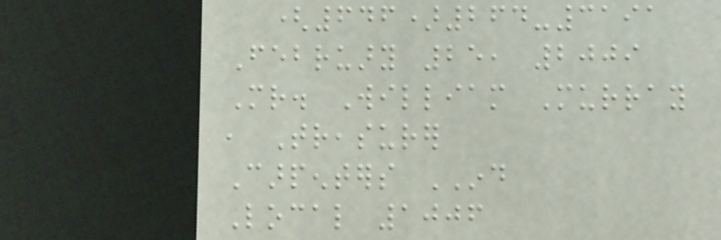(646)264-3191
February 25, 2009
Mr. William Murray
, Treasurer
Carpenters IND
Local 1006
